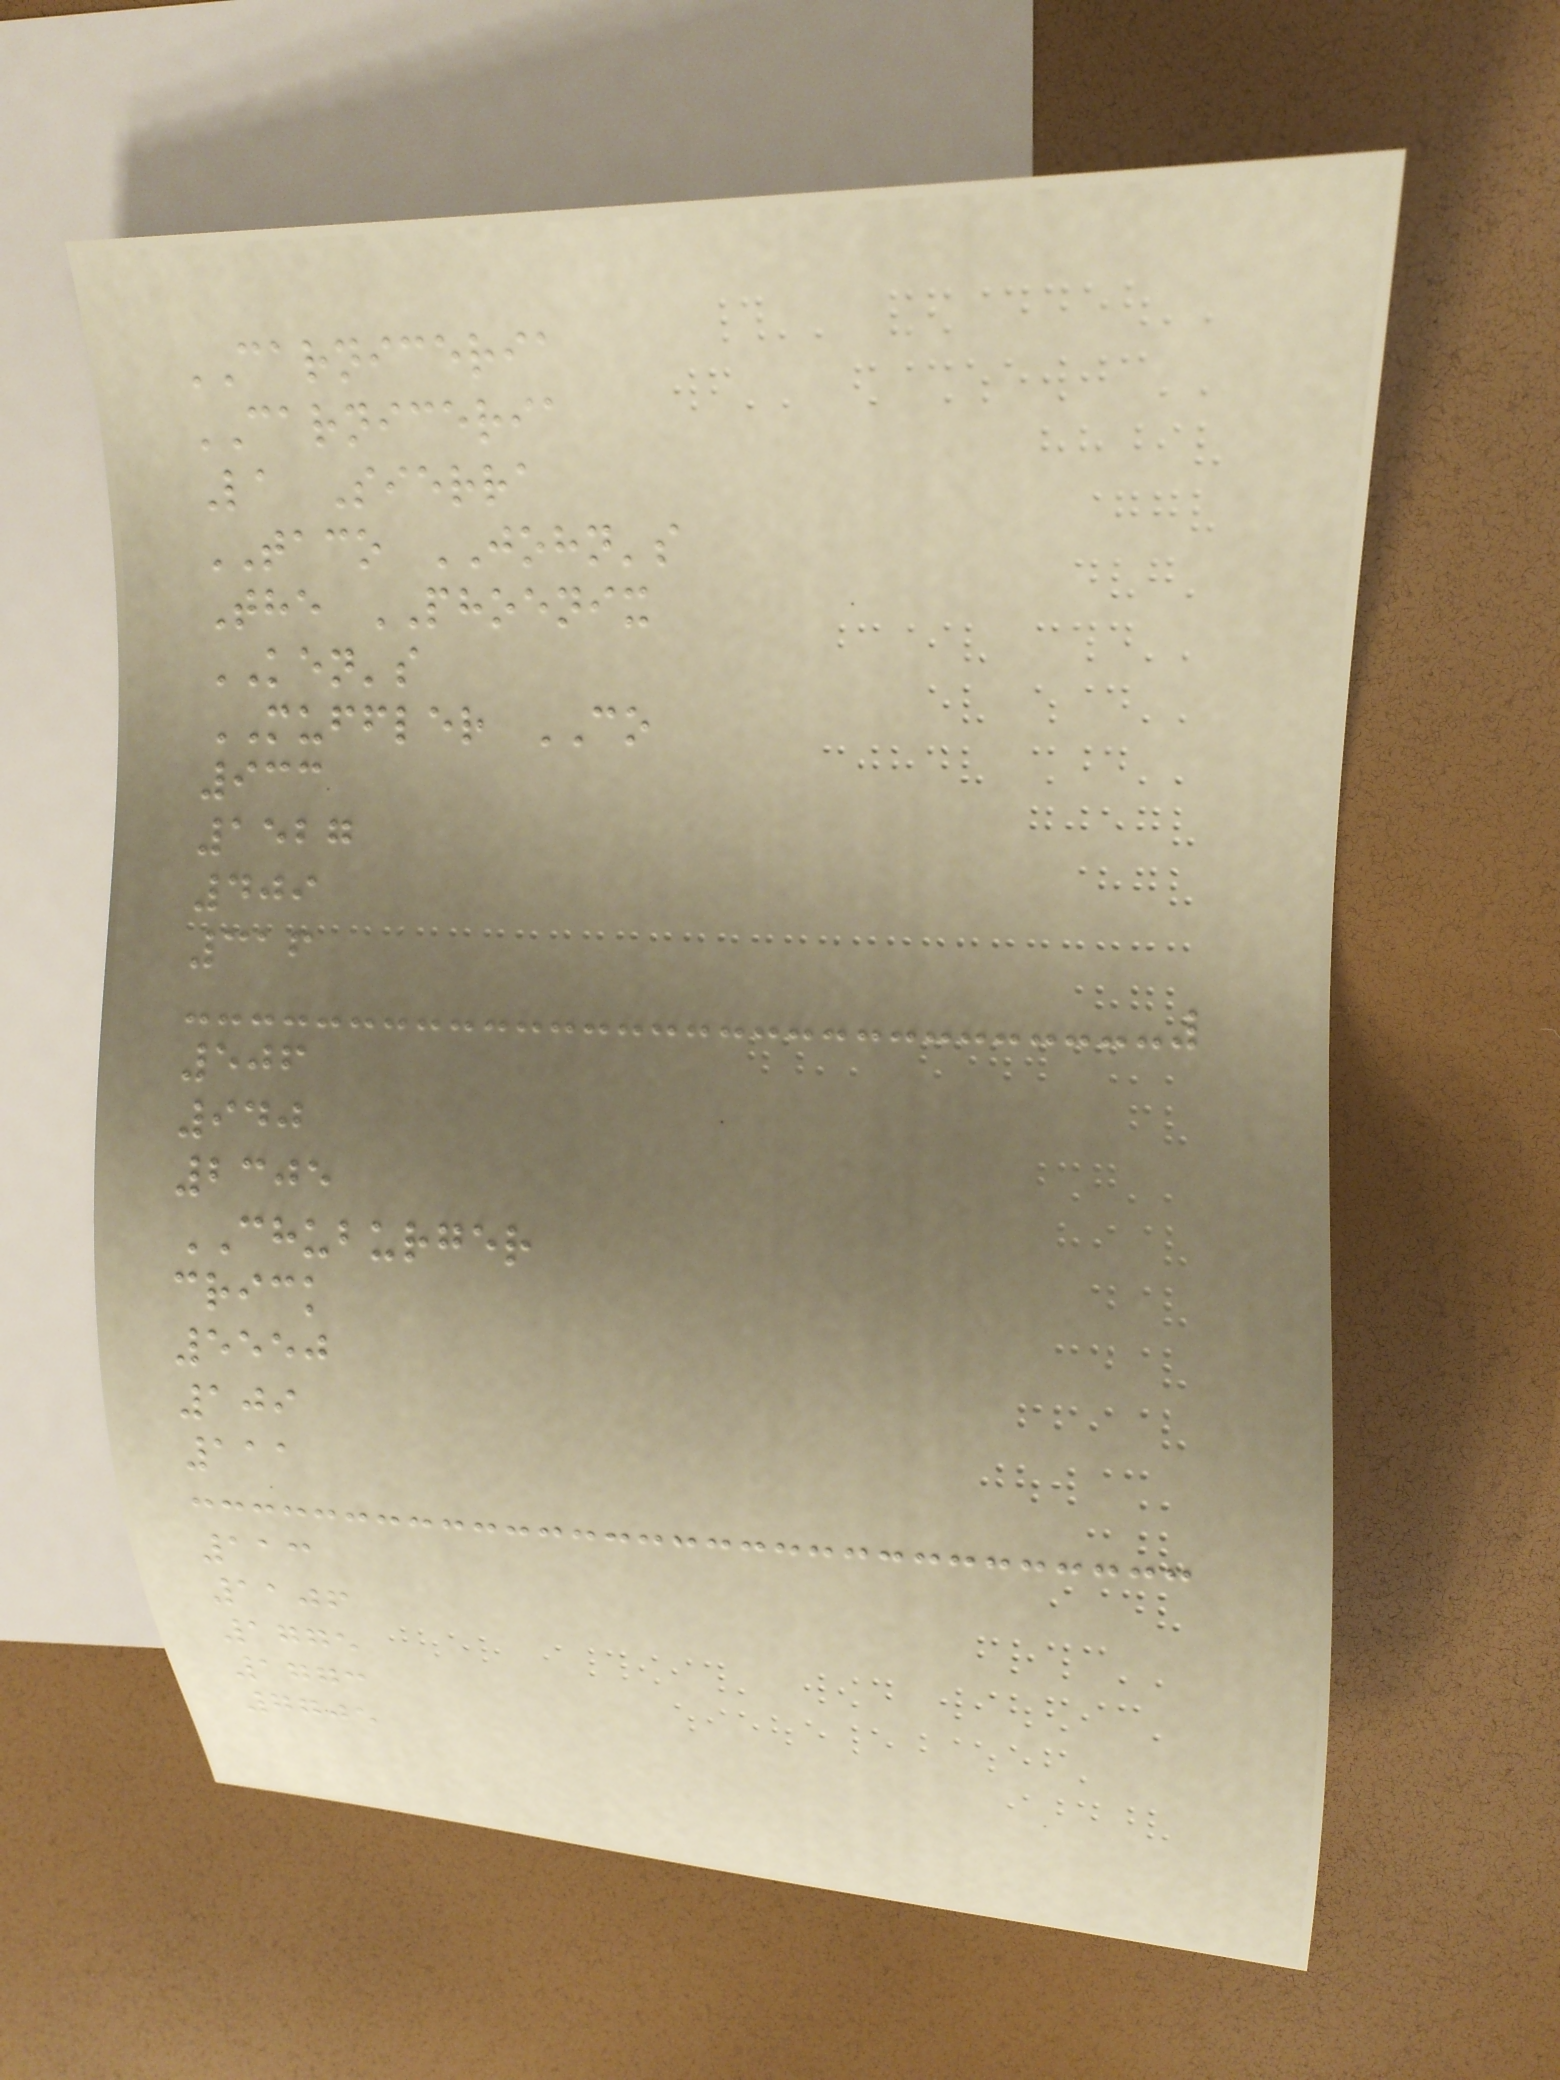CARNICERIA
CARNICERIA
La Sierra
TACO JOHN's
The PHOENIX
KEN's
MUFFLER CO
933
1527
409
316
506
940
2305
CHUBURGER
crick
5550
109
111
113
1106
1775
1773
7705
